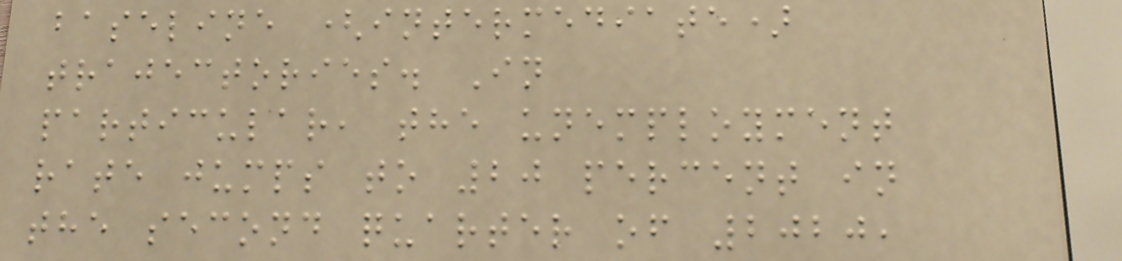baseline (intermediate)
trajectories. In
particular, the unemployment
rate jumps to 20 percent in
the second quarter of 2020,
